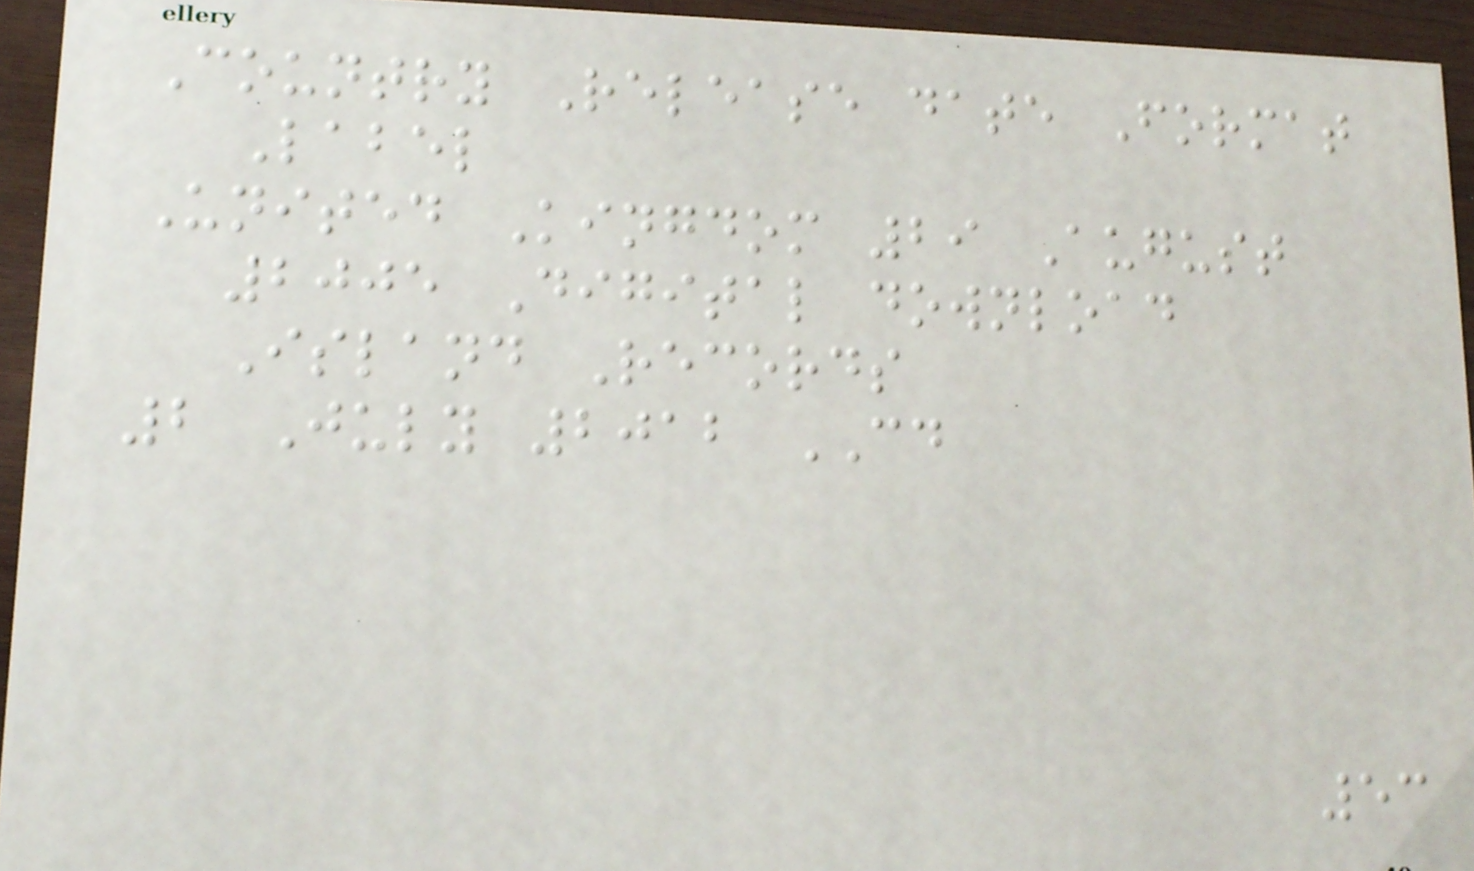Country Release date Format
Label
United Kingdom 29 August
2005 Digital download
Island Records
2 July 2012 CD
53
